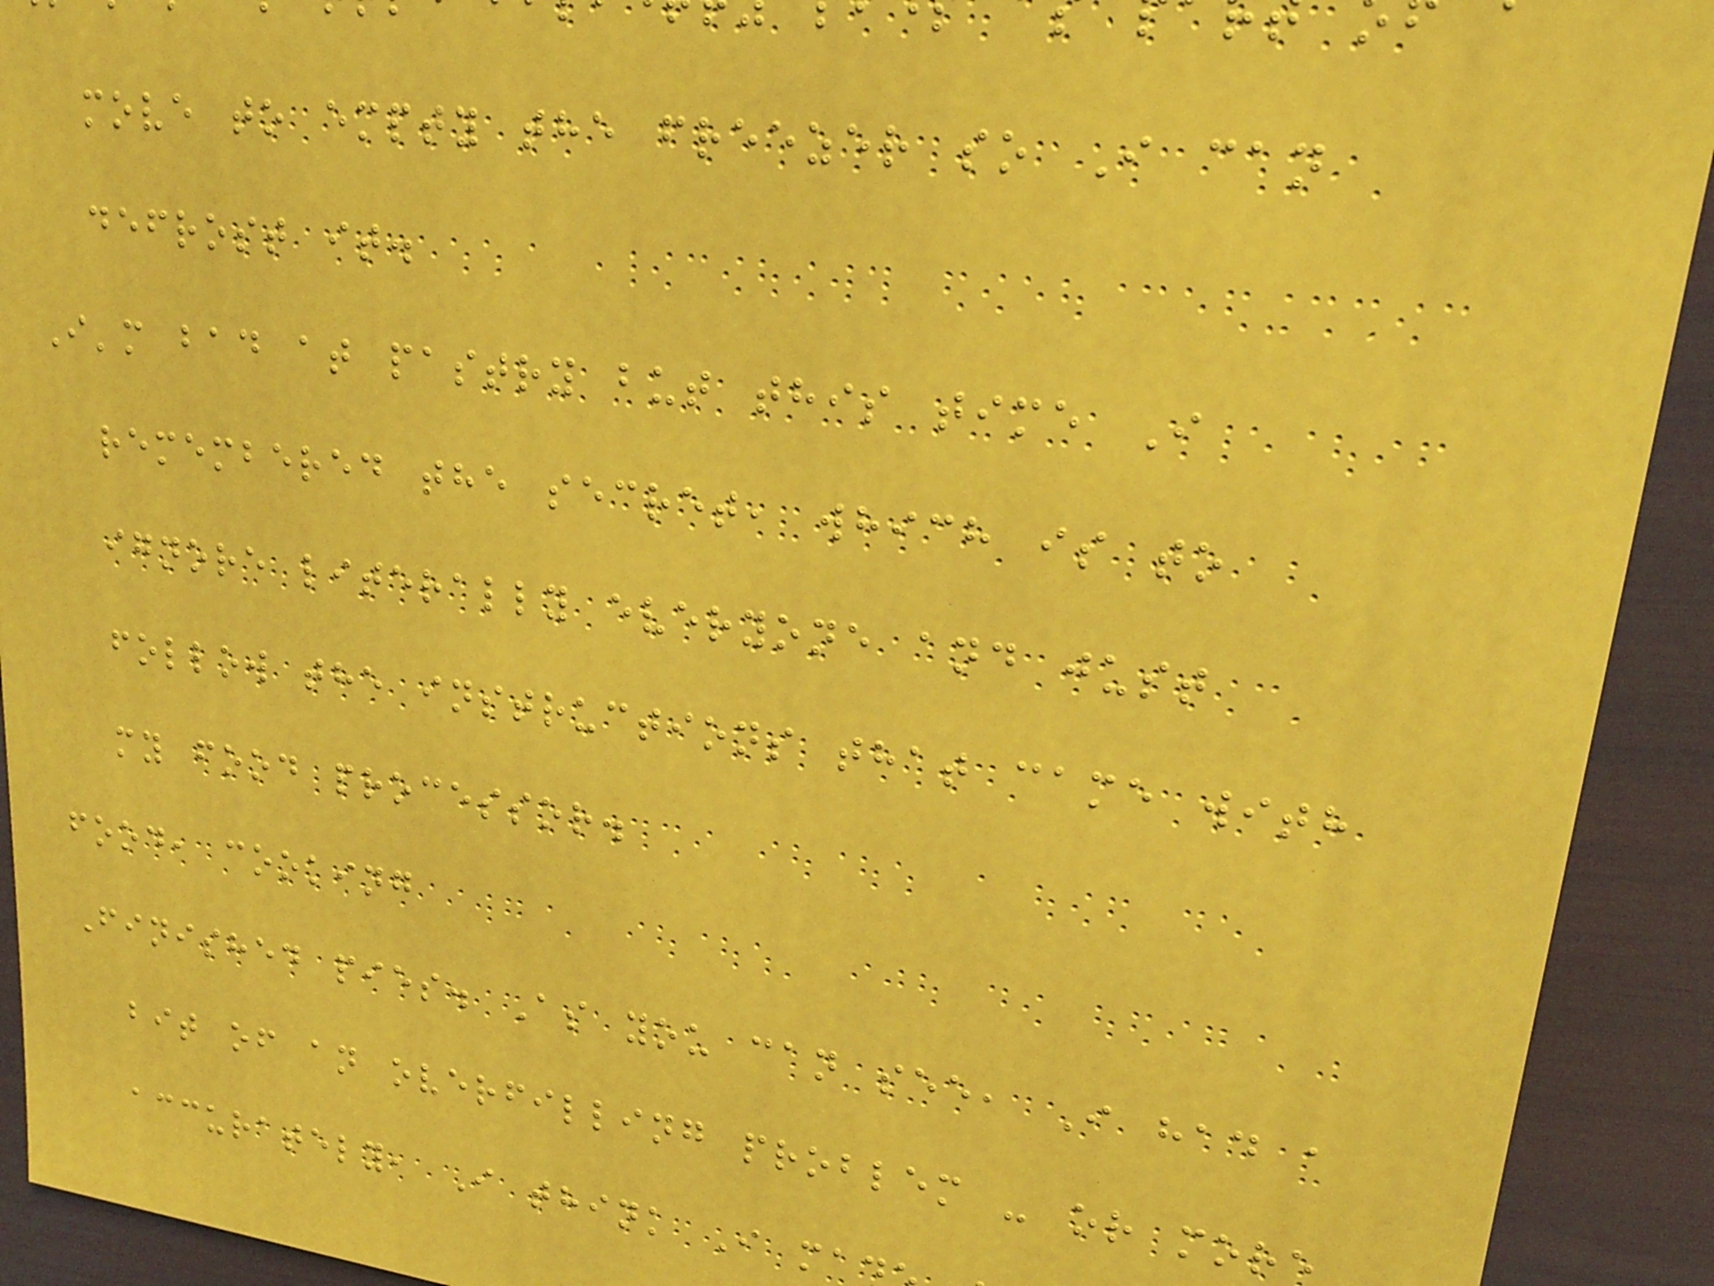move to empty the freezer so I can
defrost it.
I'm bad at pastry but this time I
remembered the secret, which is to
ignore literally everyone and just
follow the instructions that came with
my food processor.
food, cooking
Finished pies. As you can see, I had a
bit of an overfilling problem - or mor
accurately, I think I ma
